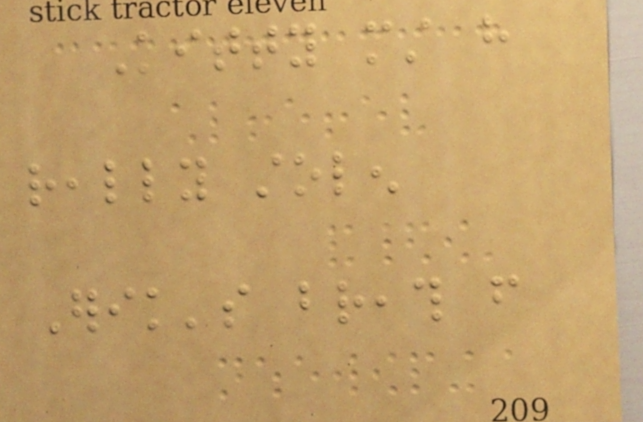Kitty must have
really stolen
Erik's breath from
